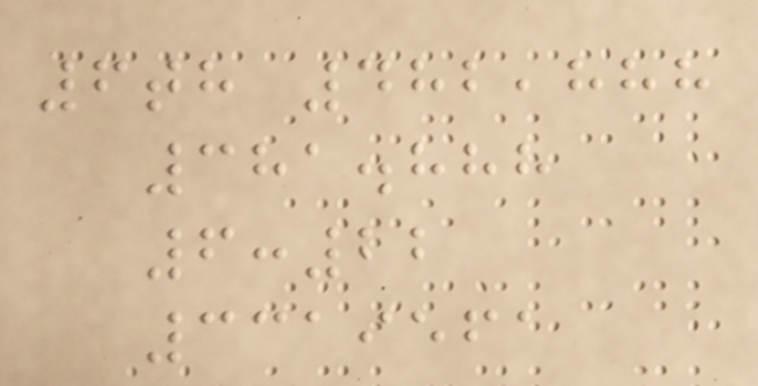6th 482,888
381.888
6:22
3319561
